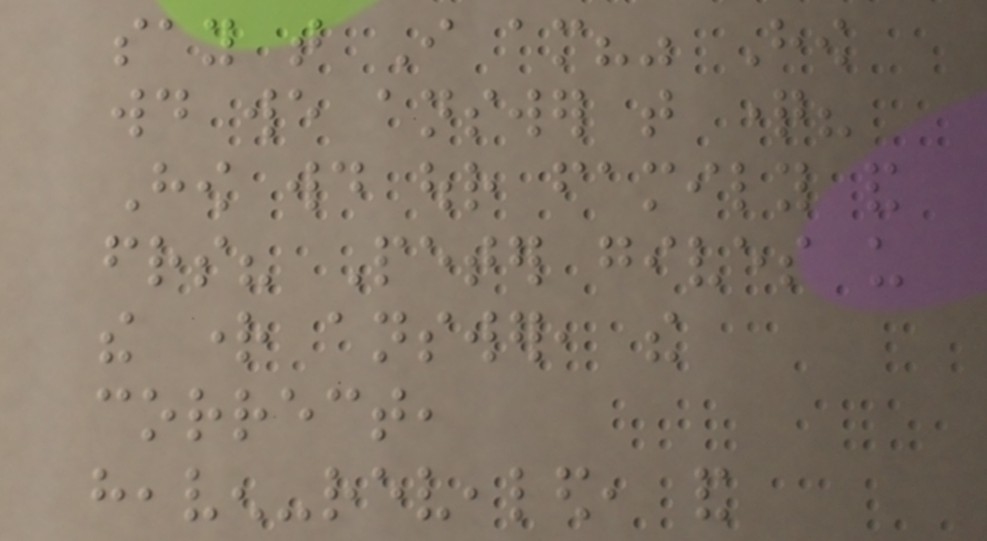say that I am?" How
would we answer that question?
How would our family and
friends? Peter gives us
the right answer, the
correct,
heaven-revealed, and
